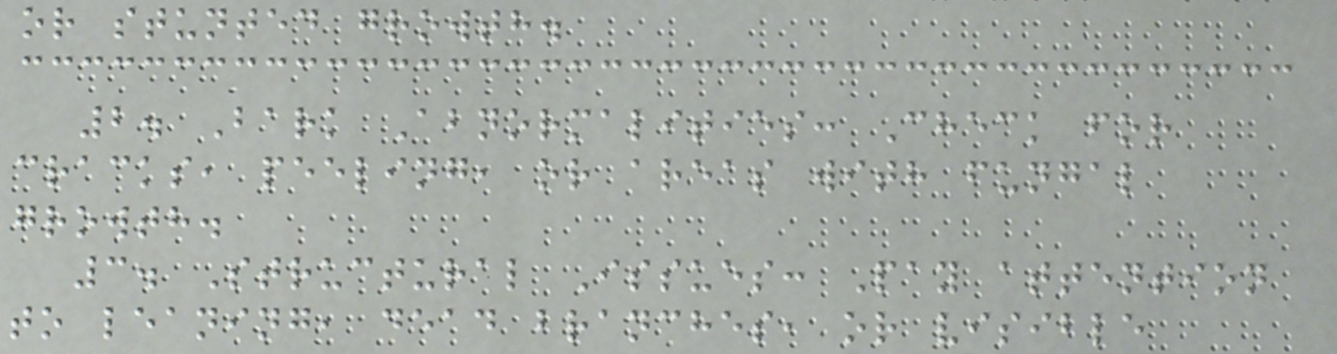or stunted growth.
2. Bark Abnormalities: Check for
cracks, peeling, or areas with fungal
growth.
3. Structural Issues: Pay attention
to leaning, dead branches, or visible
